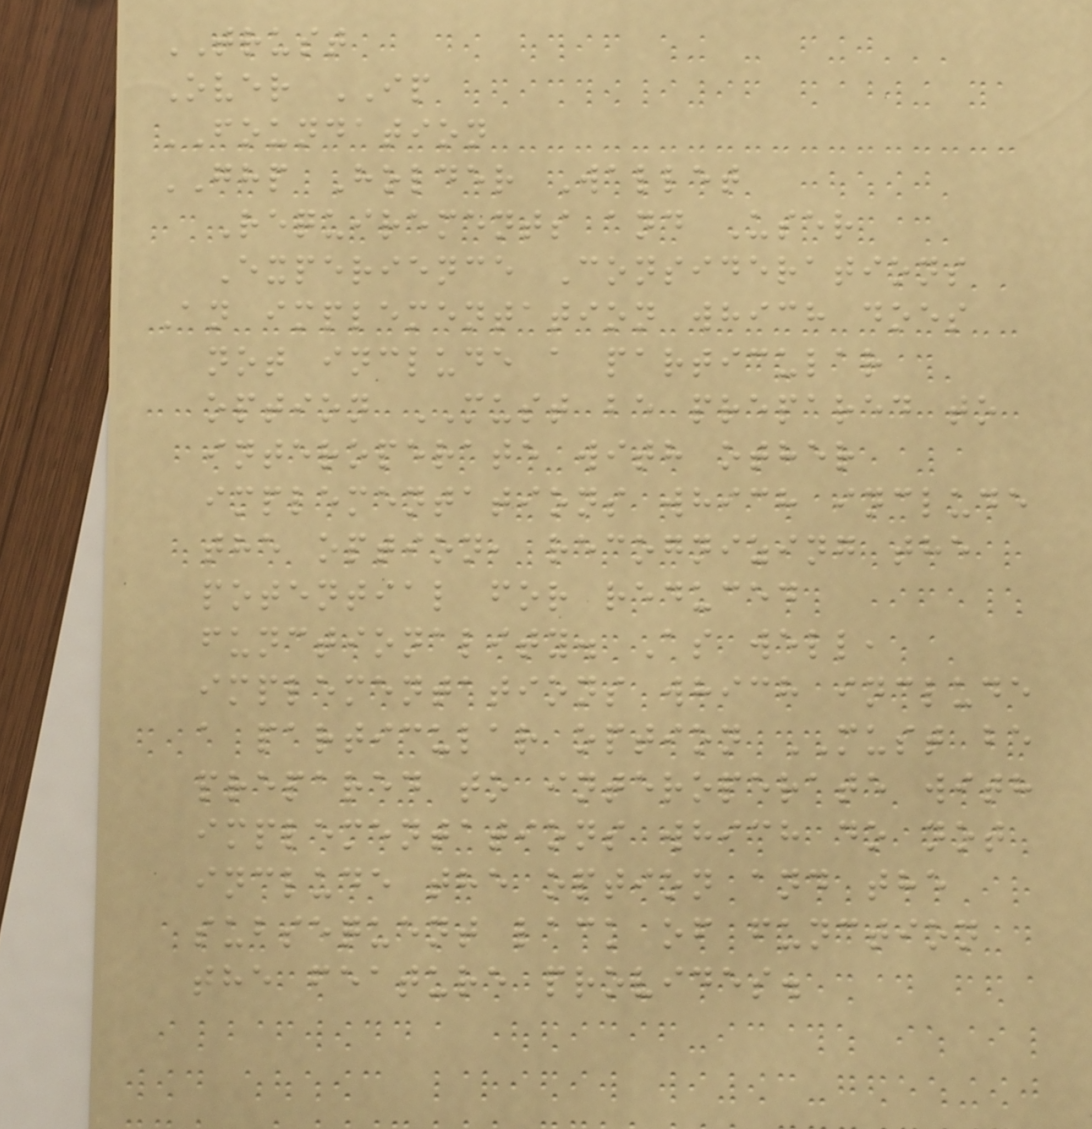TRUST
Over IP
FOUNDATION
GHP Holder Wallet
Requirements and User
Experience Considerations
An implementation which does
not include a particular
option MUST be prepared to
interoperate with other
implementations which include
the option, recognizing the
potential for reduced
functionality. As well,
implementations which include
a particular option MUST be
prepared to interoperate with
implementations which do not
include the option and the
subsequent lack of function
the feature provides.
